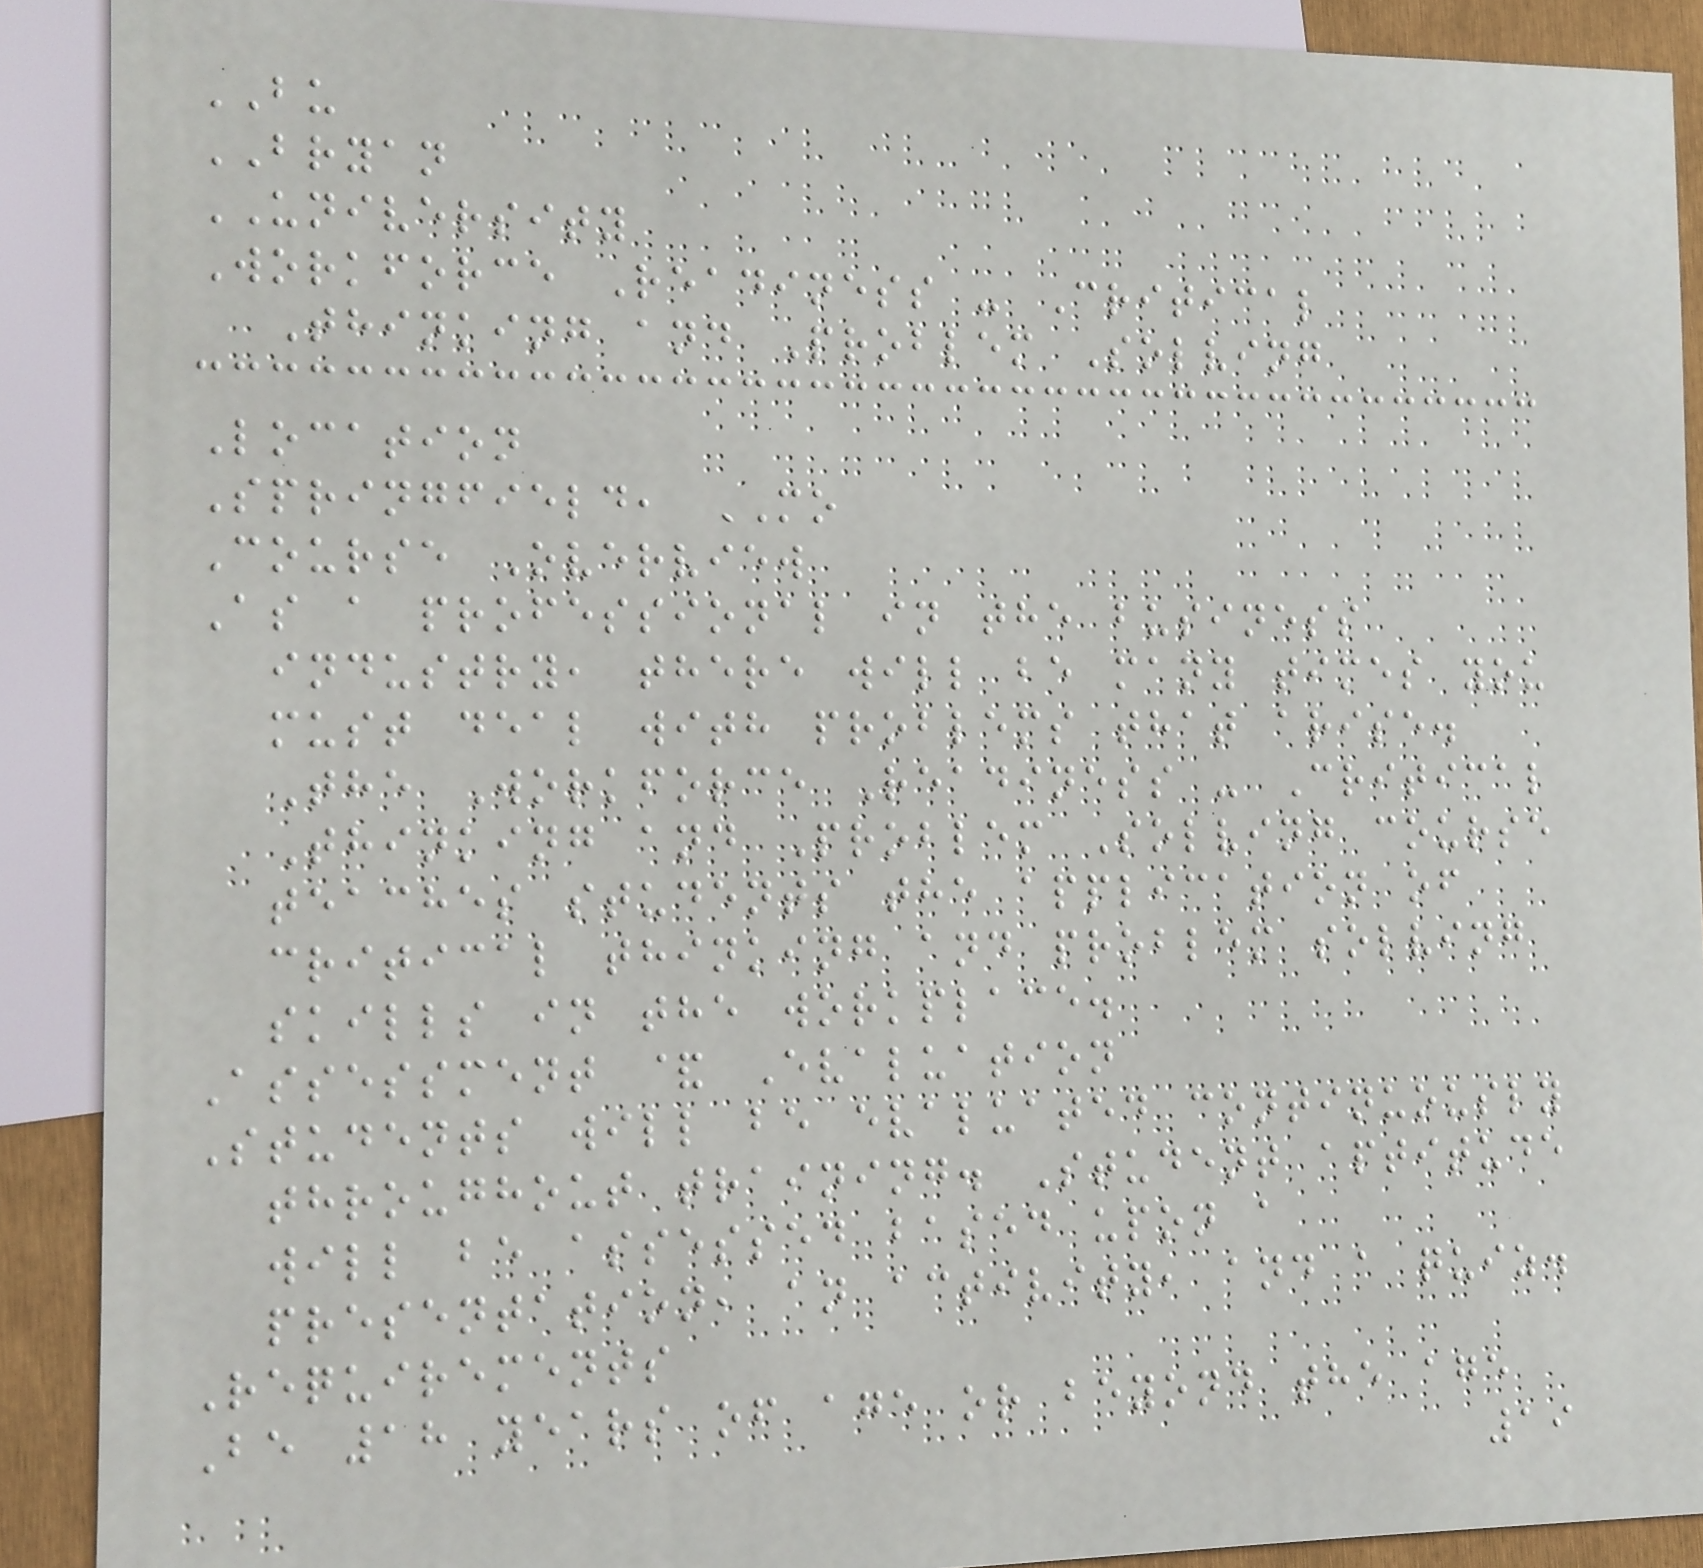BU
BRYAN
UNIVERSITY
Workforce Readiness - Critical
Thinking and Problem Solving
Location
Springfield, MO
Course Overview
As a professional in the business
industry, there will be many times you
must deal with problems that arise.
The Workforce Readiness - Critical
Thinking and Problem Solving course
teaches students the application of
critical thinking and problem solving
skills in the workplace.
Assessment & Evaluation
Students will be evaluated continuously
throughout training. Student aptitude
will be assessed based upon a
presentation, an activity, and a quiz.
Requirements
Be 18 years of age or beyond the age
19
